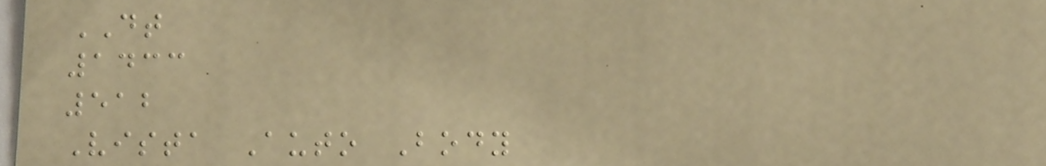DT
1433
512
Vista Auto Body
